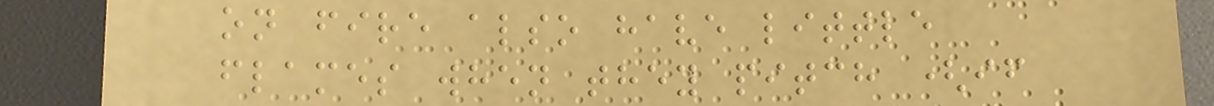on fire also have little
flames when they pitch (if
